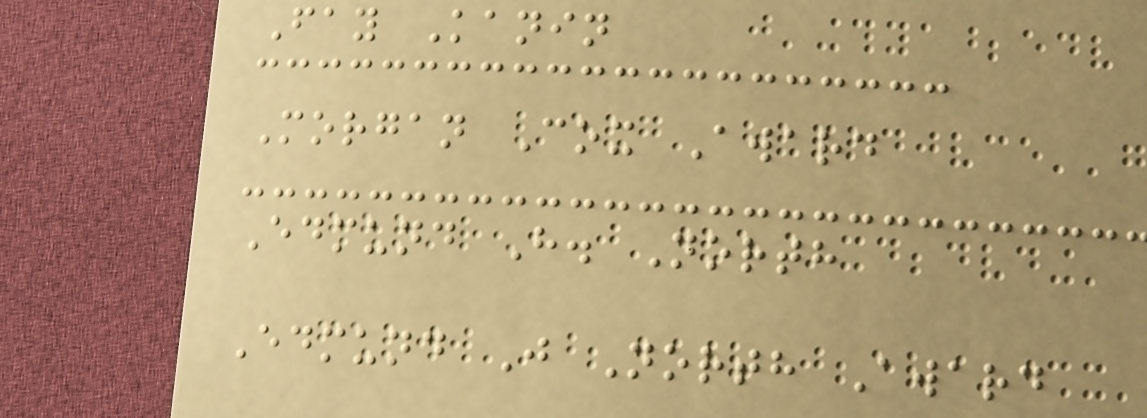Fay Kanin
Morgan Cox Award
Edmund H. North
Edmund J North Award
